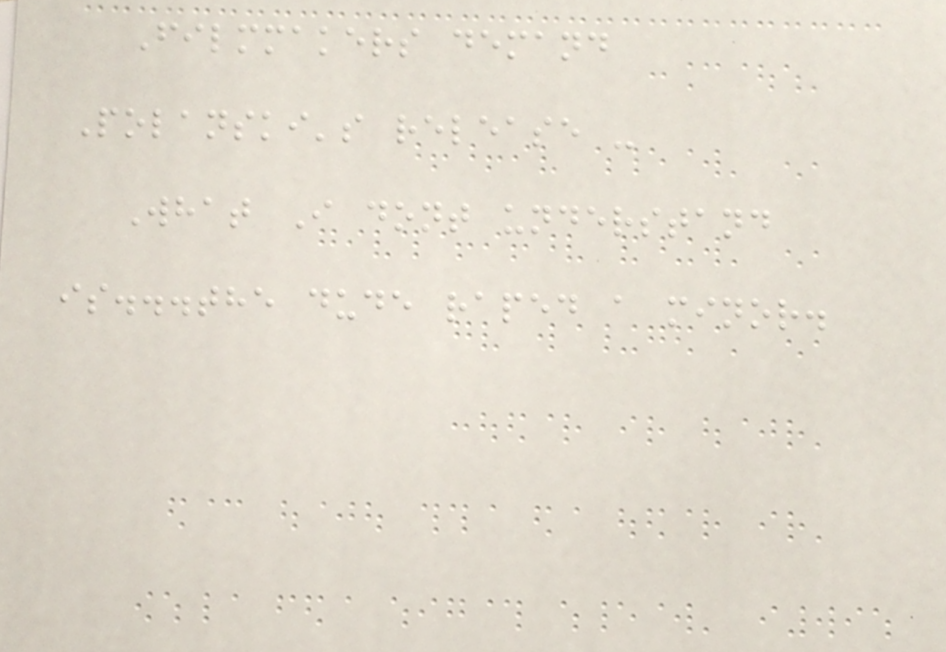Filmmakers demand
Polanski's release -
What I dont understand
is...the dude raped a minor.
